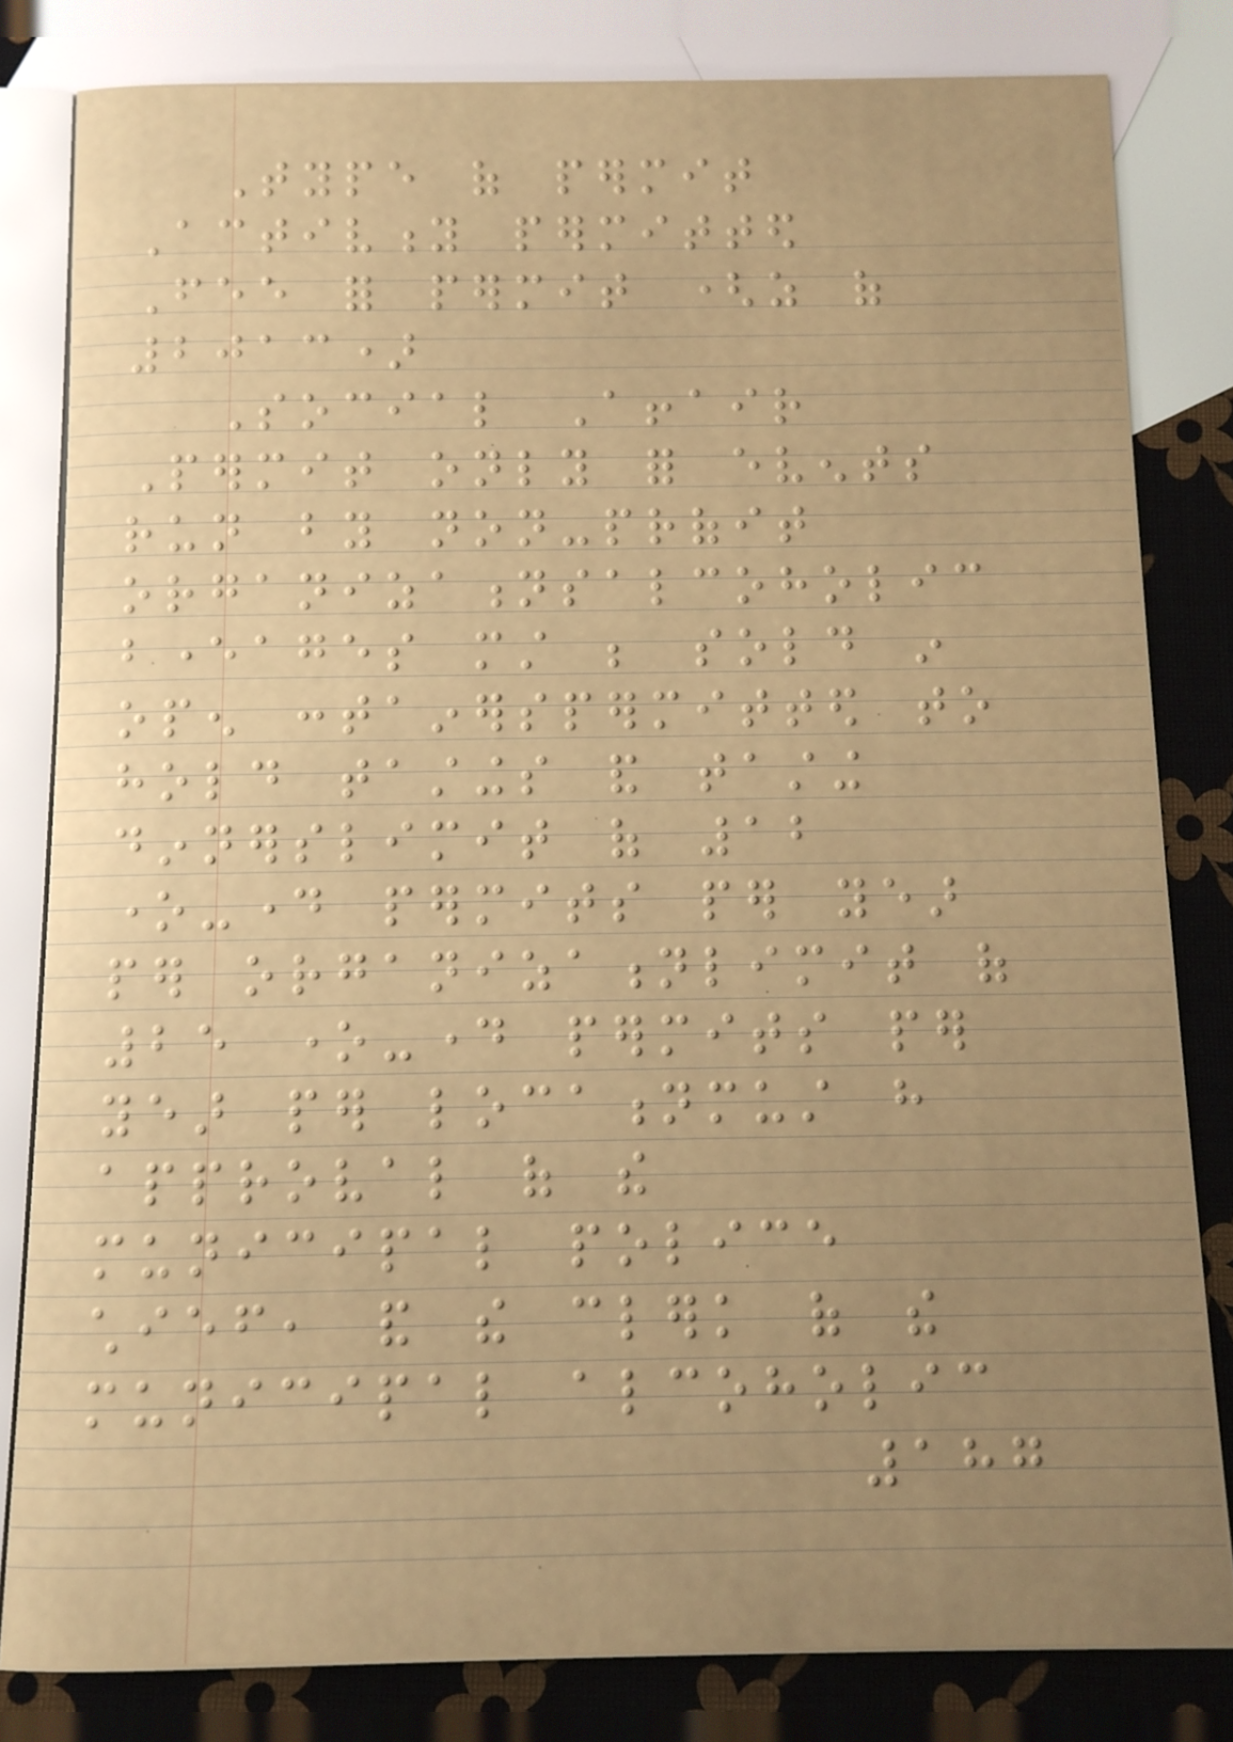Type of permit
Activity permitted
Fee for permit (as of
2013)
Social Affair
Permit only for events
run by non-profit
organizationsalcoholic
beverages must be sold in
open containerspermitted to
hold tastings and tasting
dinnerslimit of 12
one-day permits per year
per organizationlimit of
25 one-day permits per
year per locationmust have
approval of the
municipal police
chief, and the clerk of the
municipal alcoholic
187
